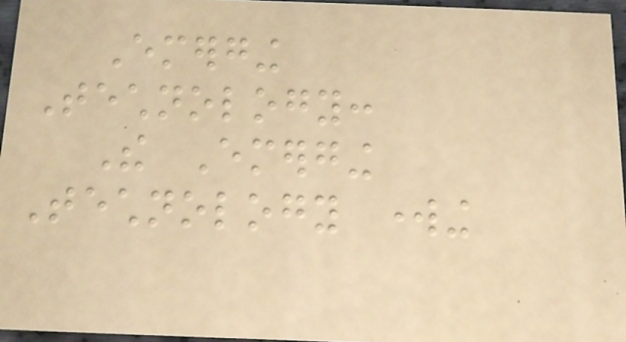Emerging
Technology:
The Emerging
Technology working
